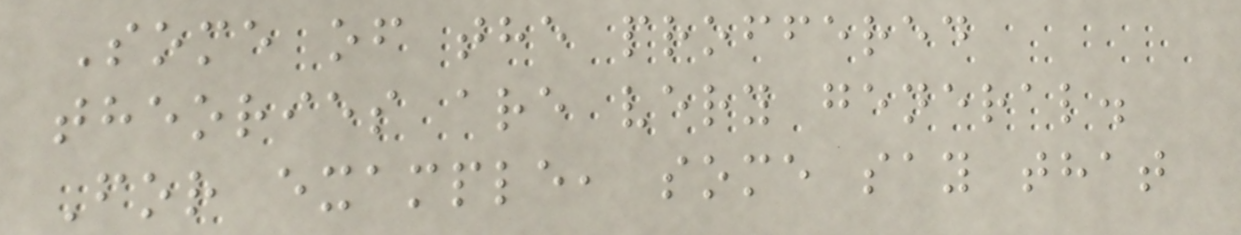Some of the proffered
theories are very general.
For example, some say that
